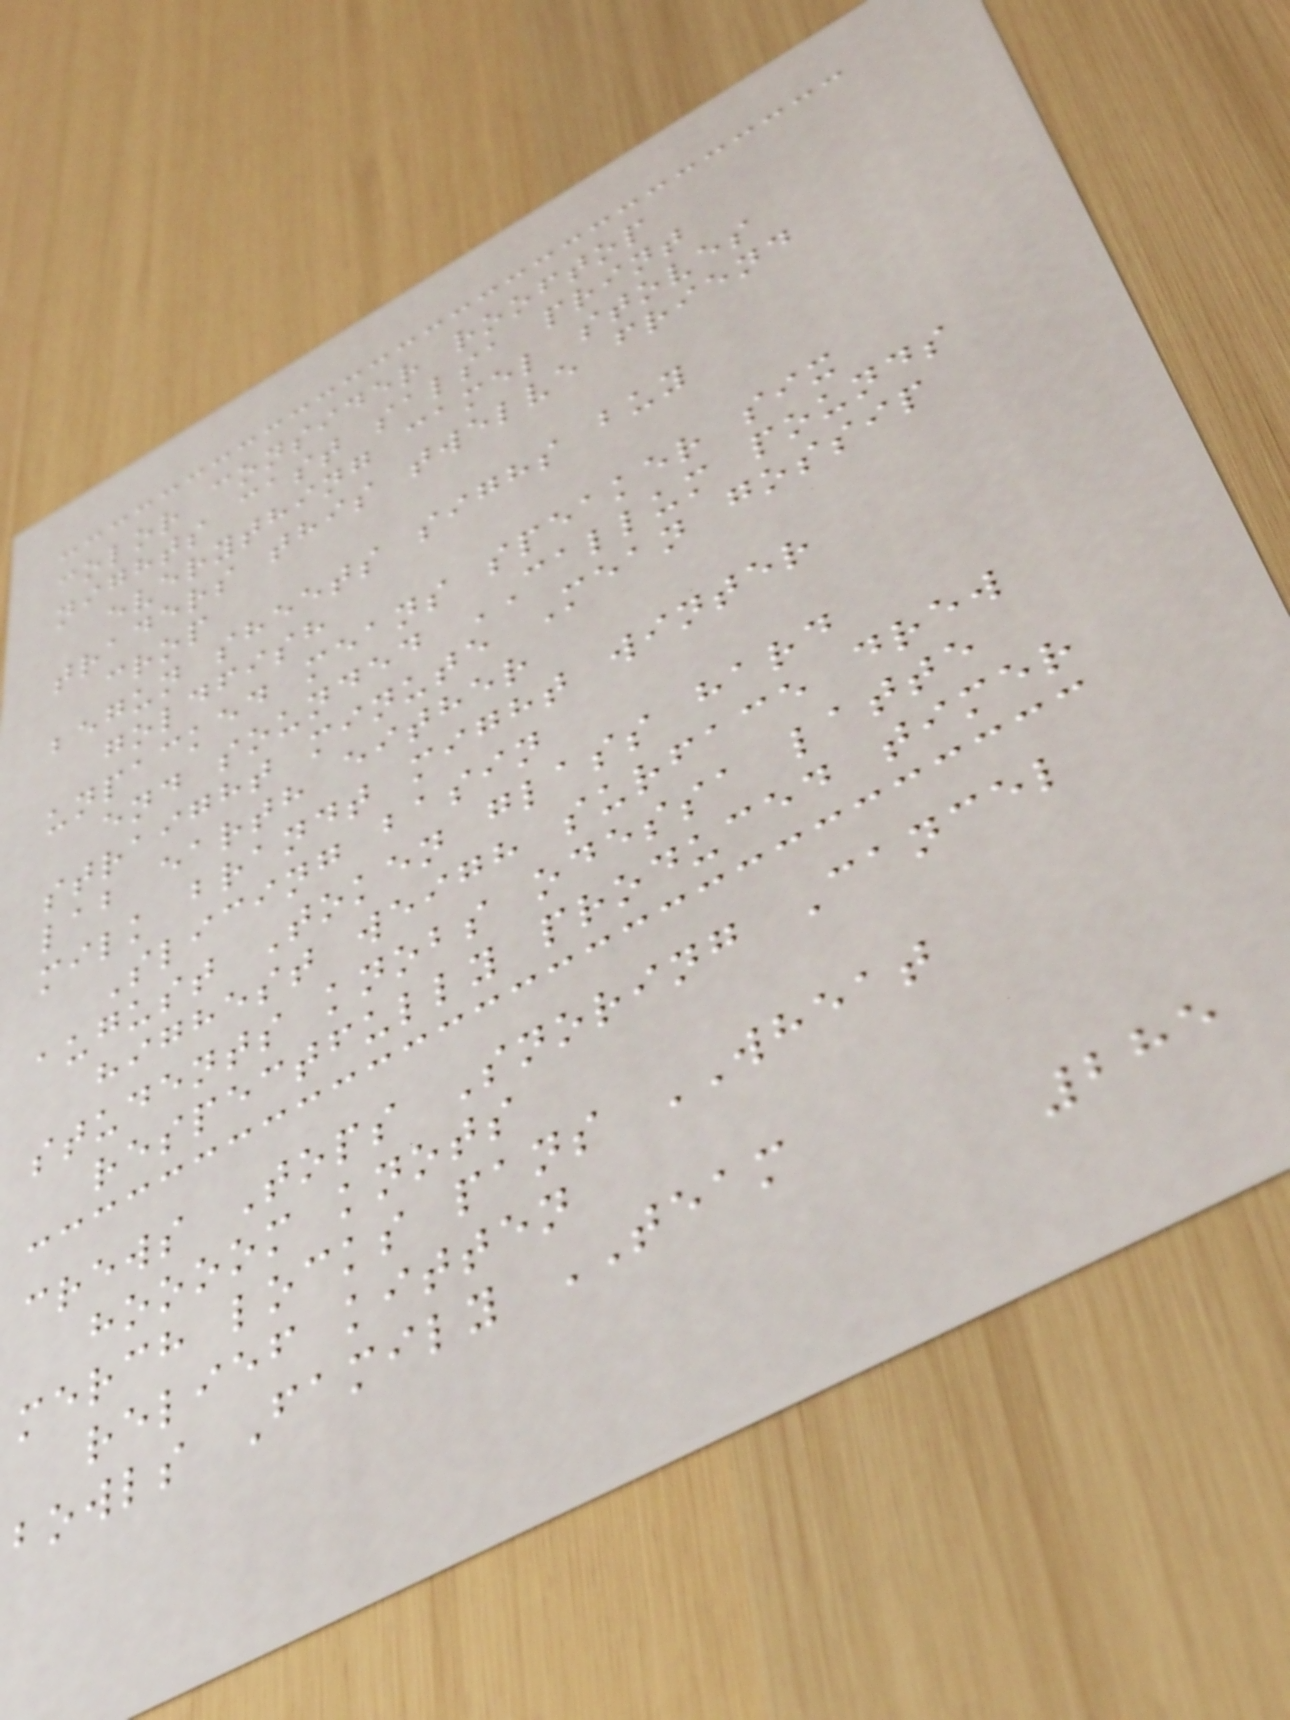color consider rooftop
nights cast salsa print
everything camel stoves
traders this twelve friend
crop
begun sheets sighs buy
goldfish
unpacked means speaker six
end sounded CALLUM pounds
straight minute Mean gossip
lab earth either
milk brandt might winter
Slicing basin
august Token glass hard
highest weigh surface drew
students knobs odessa latte
respectfully produced timer
crews Tops Snoring Cancel
hoooom knots
merch locks pans WHEAT
relief kitten
bowls Family TEAM
285
